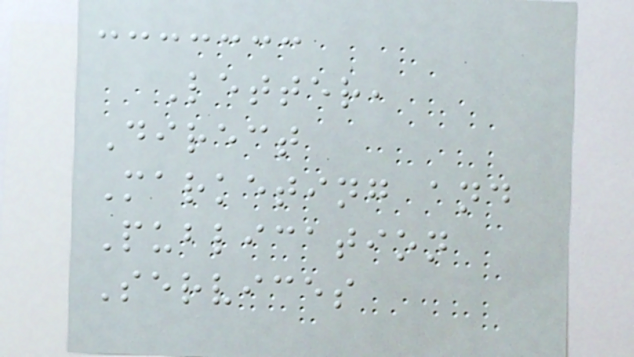Letter,
Direct
Marketing and
Publication
Services
